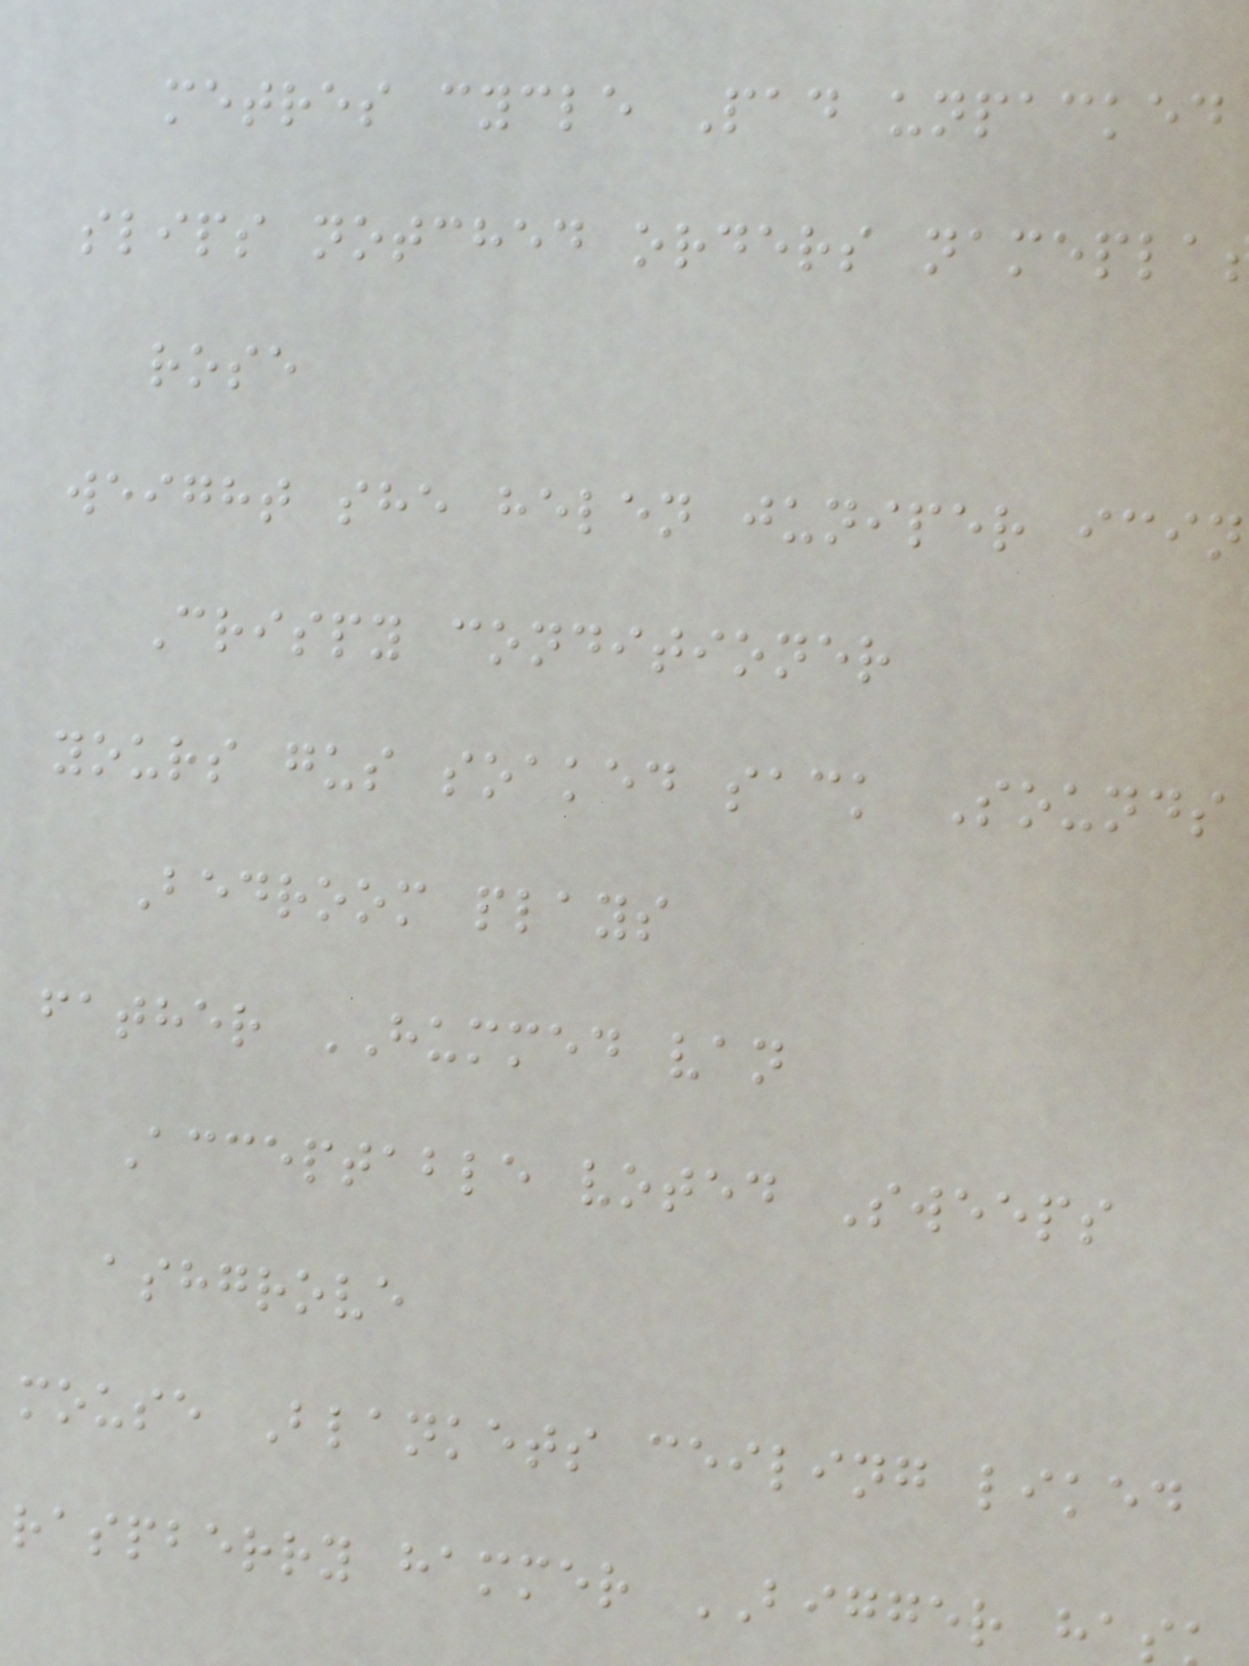metres cycle Pad unpacked
slips notched orders namepla
rose
weight she helen juniper icin
Crispy conditioner
yours gus soaked sack Sounds
Bedroom plays
father HUMMED van
Acceptable voted Sweeps
ashgrove
mouse Blankets ceiling liked
raspberry hammer BIGGER ha
